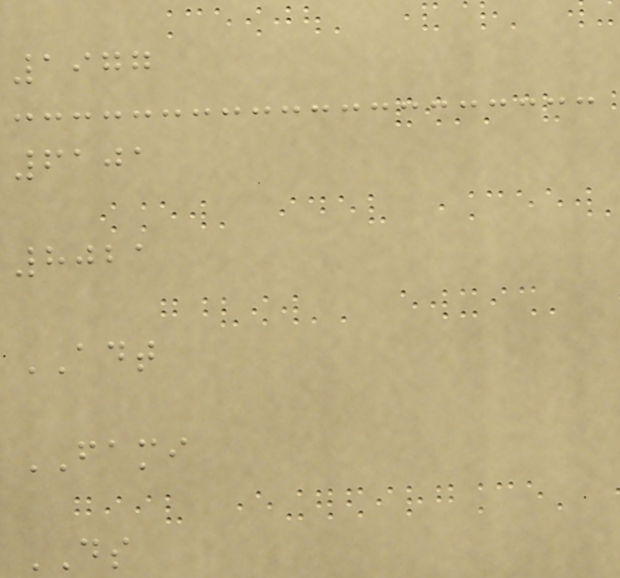1977
6101
8021
ADT
FAMI
DS
